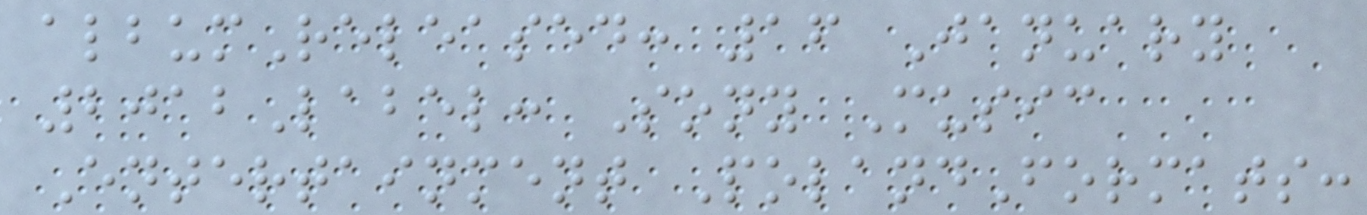albumReleased: 16 January
2012Label: Sony Music
Entertainment PolandFormats:
